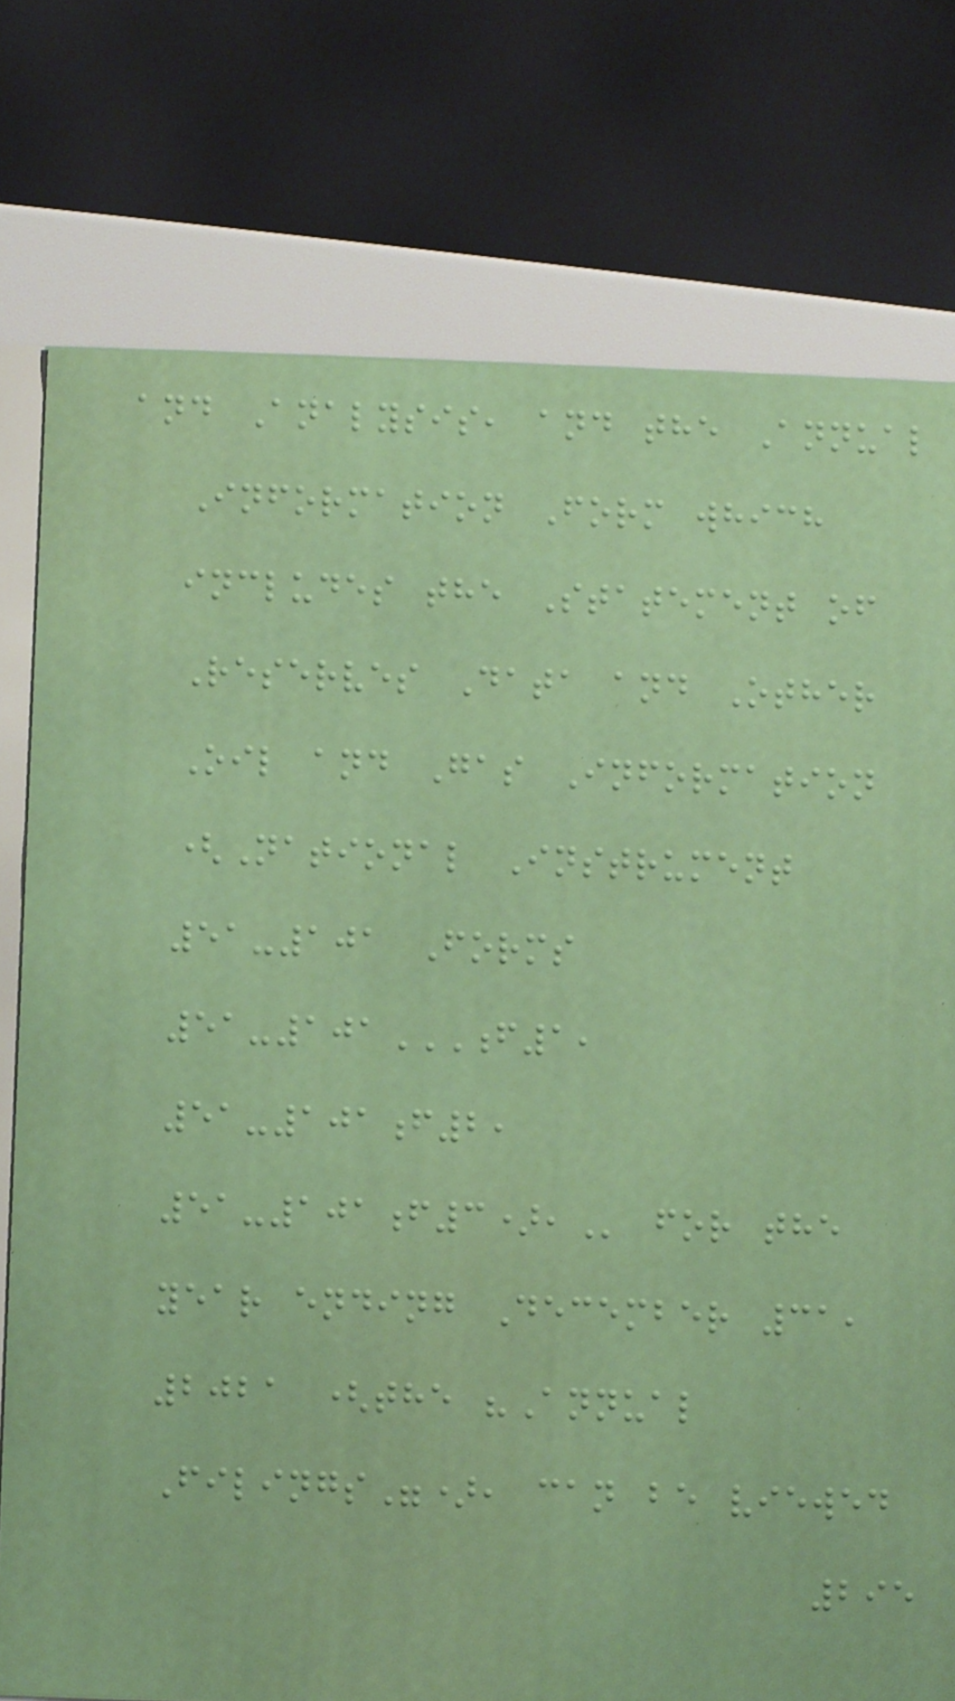and Analysis, and the Annual
Information Form which
includes the Statement of
Reserves Data and Other
Oil and Gas Information
(National Instrument
51-101 Forms
51-101F1,
51-101F2,
51-101F3), for the
year ending December 31,
2021 (the "Annual
Filings"), can be viewed
295
